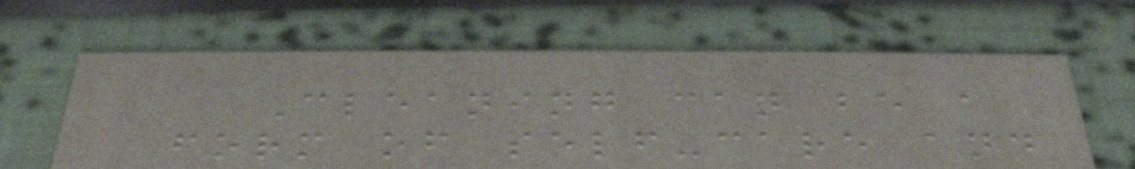Cleaning can be a
form of self-care and
